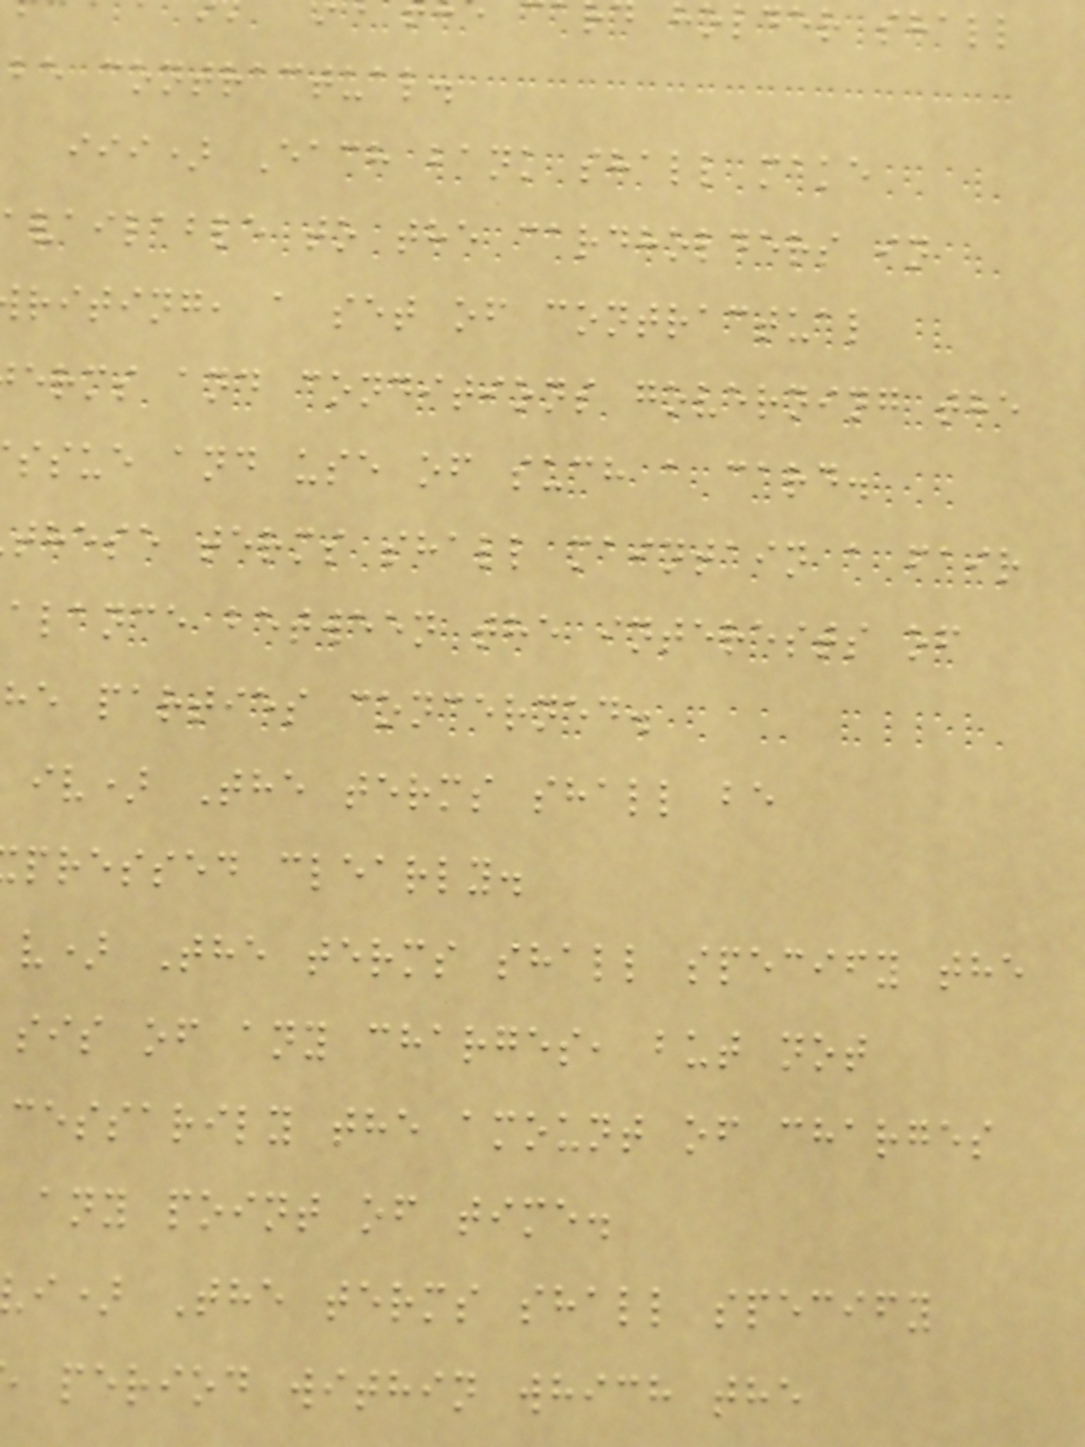holder shall
be contractual.
iii) Each bank shall make
available to the cardholders in
riting, a set of contractual
erms and conditions governing the
ssue and use of such a card.
these terms shall maintain a fair
alance between the interests of
he parties concerned.
iv) The terms shall be
pressed clearly.
v) The terms shall specify the
sis of any charges, but not
cessarily the amount of charges
any point of time.
i) The terms shall specify
period within which the
